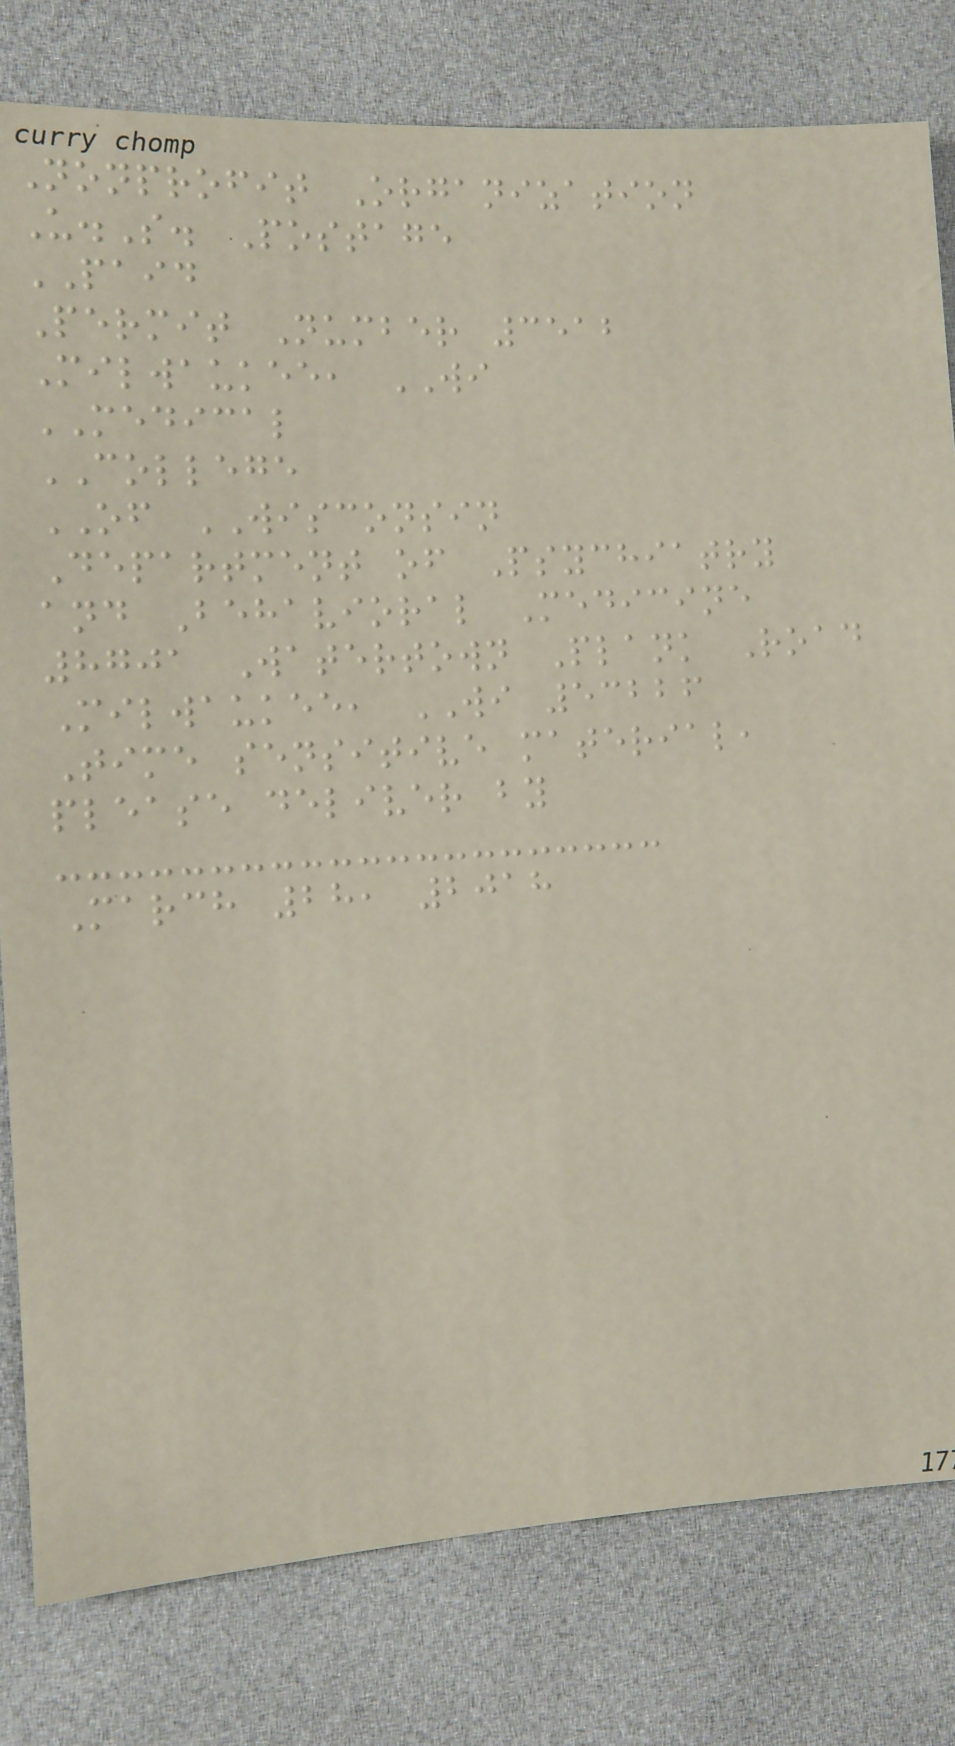Nonprofit Organization
U.S. Postage
PAID
Permit Number 3512
Milwaukee, WI
MEDICAL
COLLEGE
OF WISCONSIN
Department of Psychiatry
and Behavioral Medicine
8701 Watertown Plank Road
Milwaukee, WI 53226
Time sensitive material,
please deliver by
March 28, 2018
